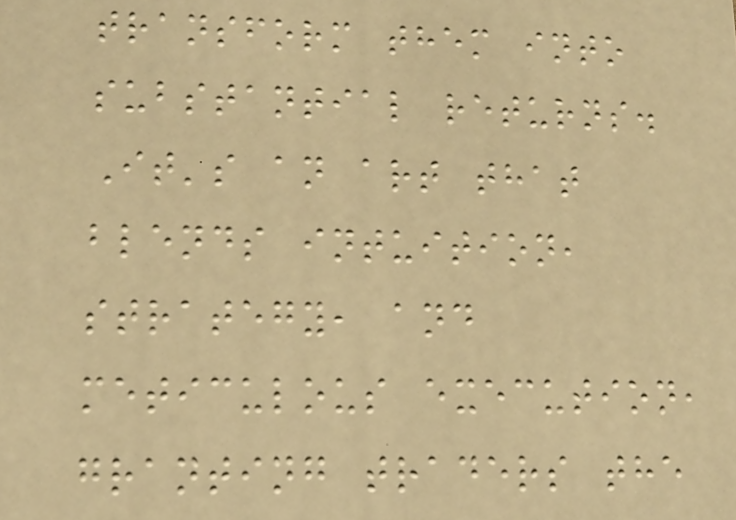transform them into
substantial returns.
It's an art that
blends intuition,
strategy, and
meticulous execution,
granting traders the
